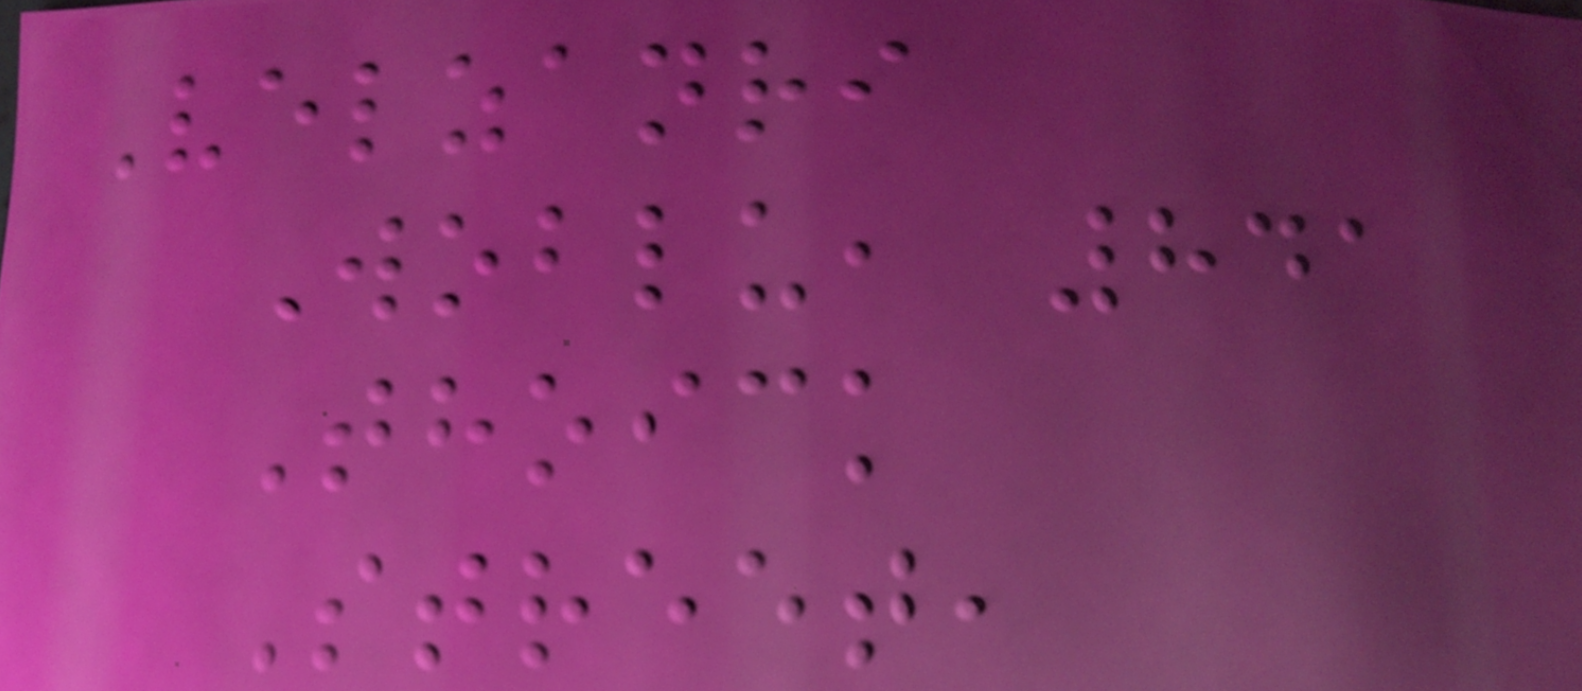Velzanri
Woblu, 841
Thoick
Street,
